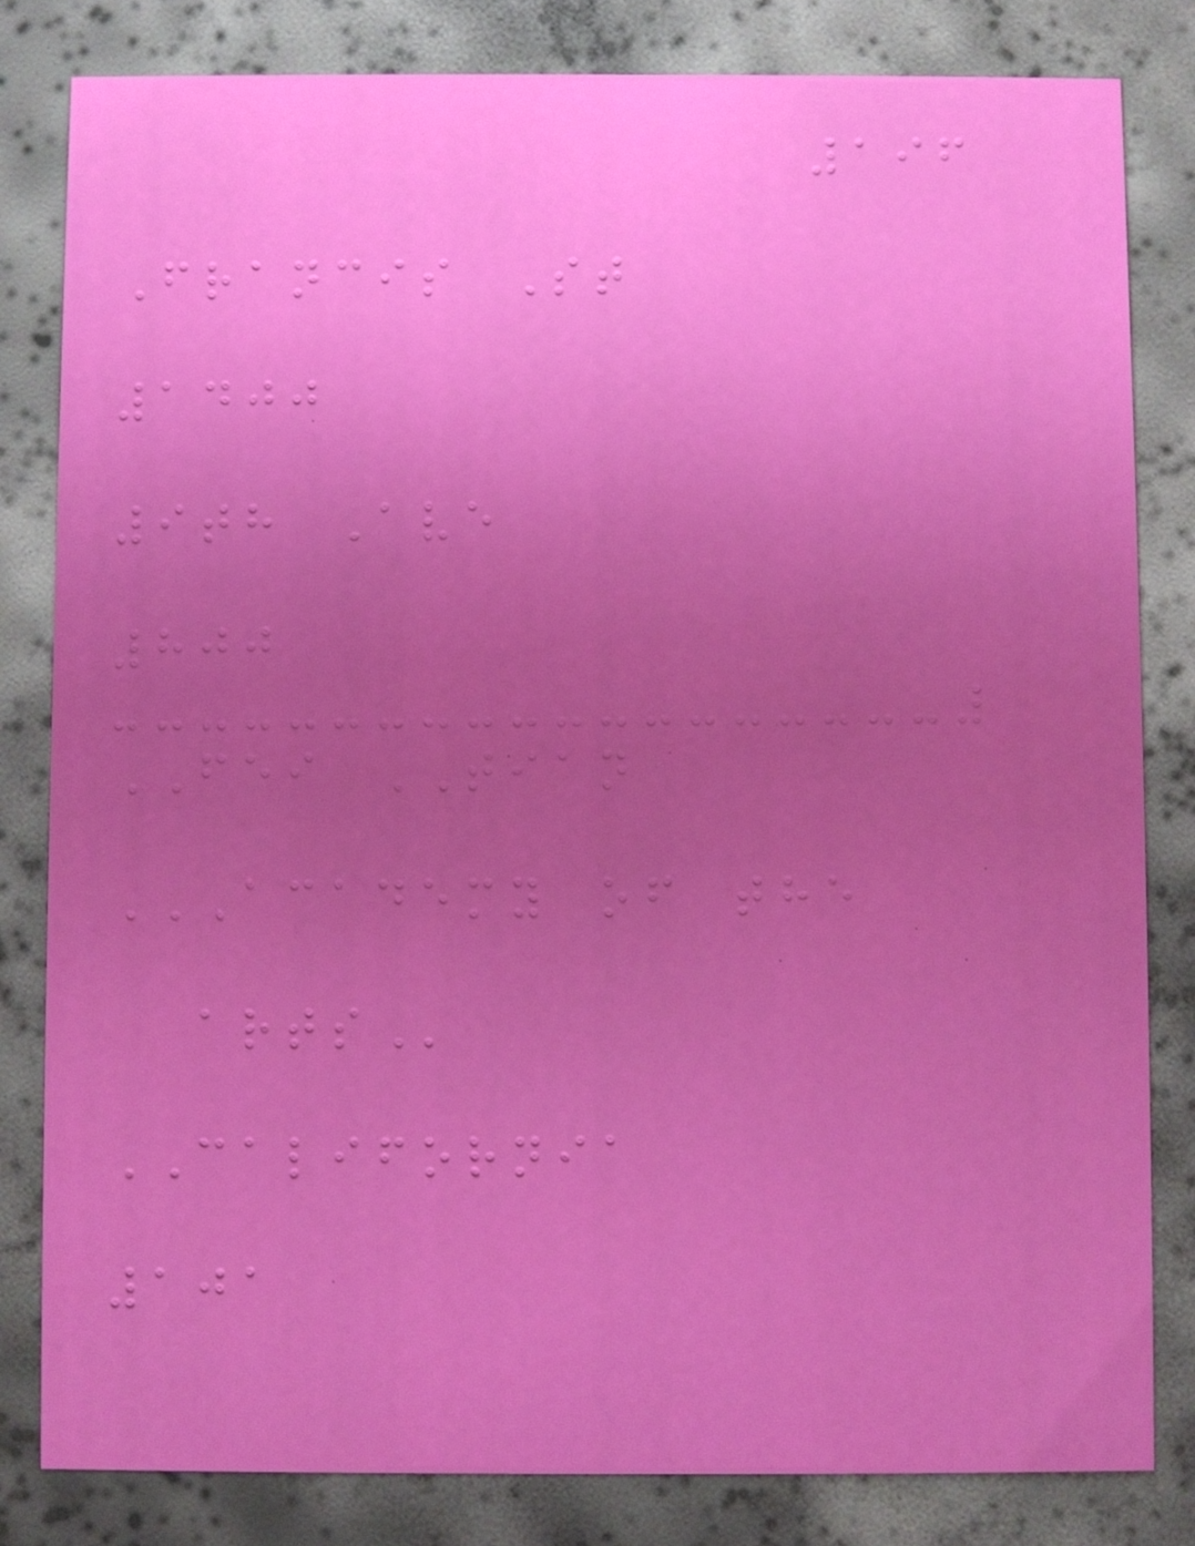196
Francis St
1400
9th Ave
800
FEI TIAN
ACADEMY OF THE
ARTS
CALIFORNIA
101
